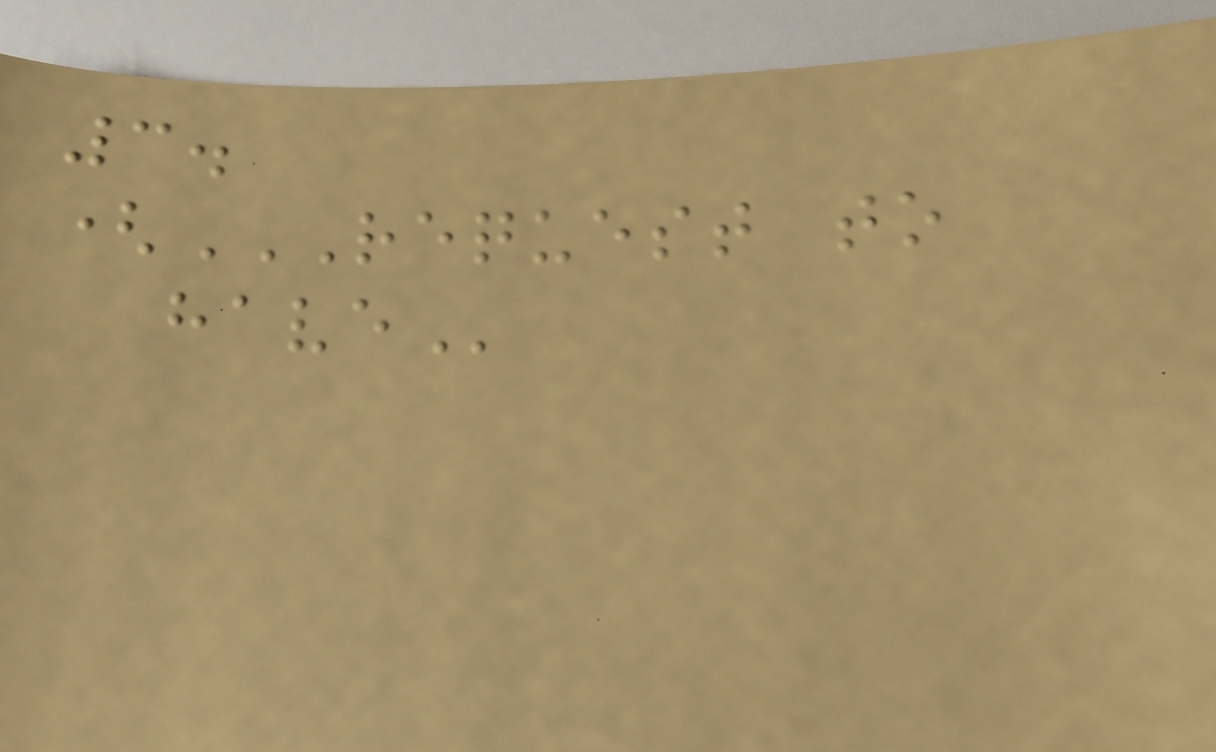3.
(REQUEST TO
HAVE
